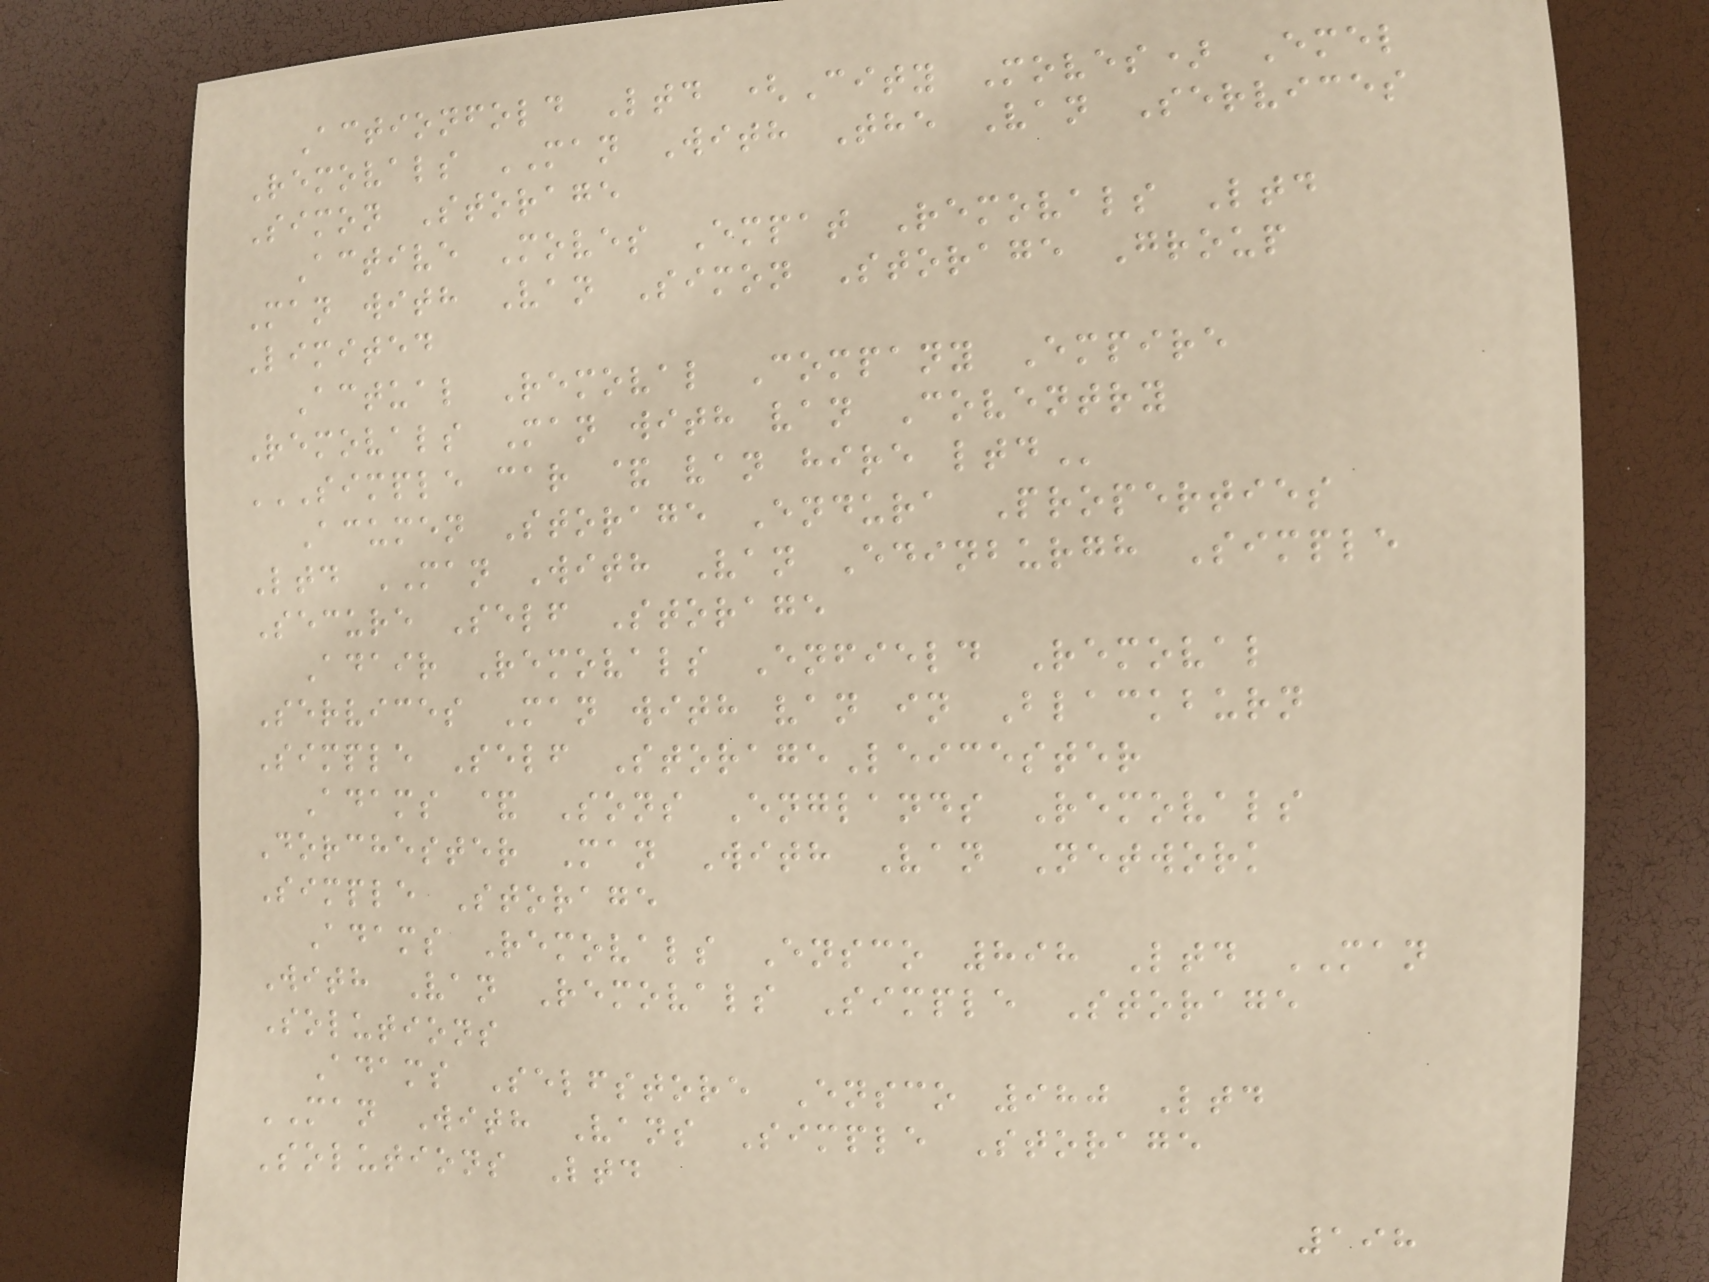Actionfold Ltd (City Moves) Emel
Removals MAN With The Van Services
Simon Storage
Active Moves Empat Removals Ltd
Man with Van Simon Storage Group
Limited
Actual Removal Company Empire
Removals Man with van Coventry
SIMPLE CAR & VAN HIRE LTD
Acumen Storage Endura Properties
Ltd MAN With Van Edinburgh Simple
Secure Self Storage
Adair Removals Enfield Removal
Services Man with van in Blackburn
Simple Self StorageLeicester
Adams & Sons Englands Removals
Dorchester Man With Van Network
Simple Storage
Adams Removals Ensco 898 Ltd MAN
With Van Removals Simple Storage
Solutions
Adams Selfstore Ensco 980 Ltd
MAN With Vans Simple Storage
Solutions Ltd
198
